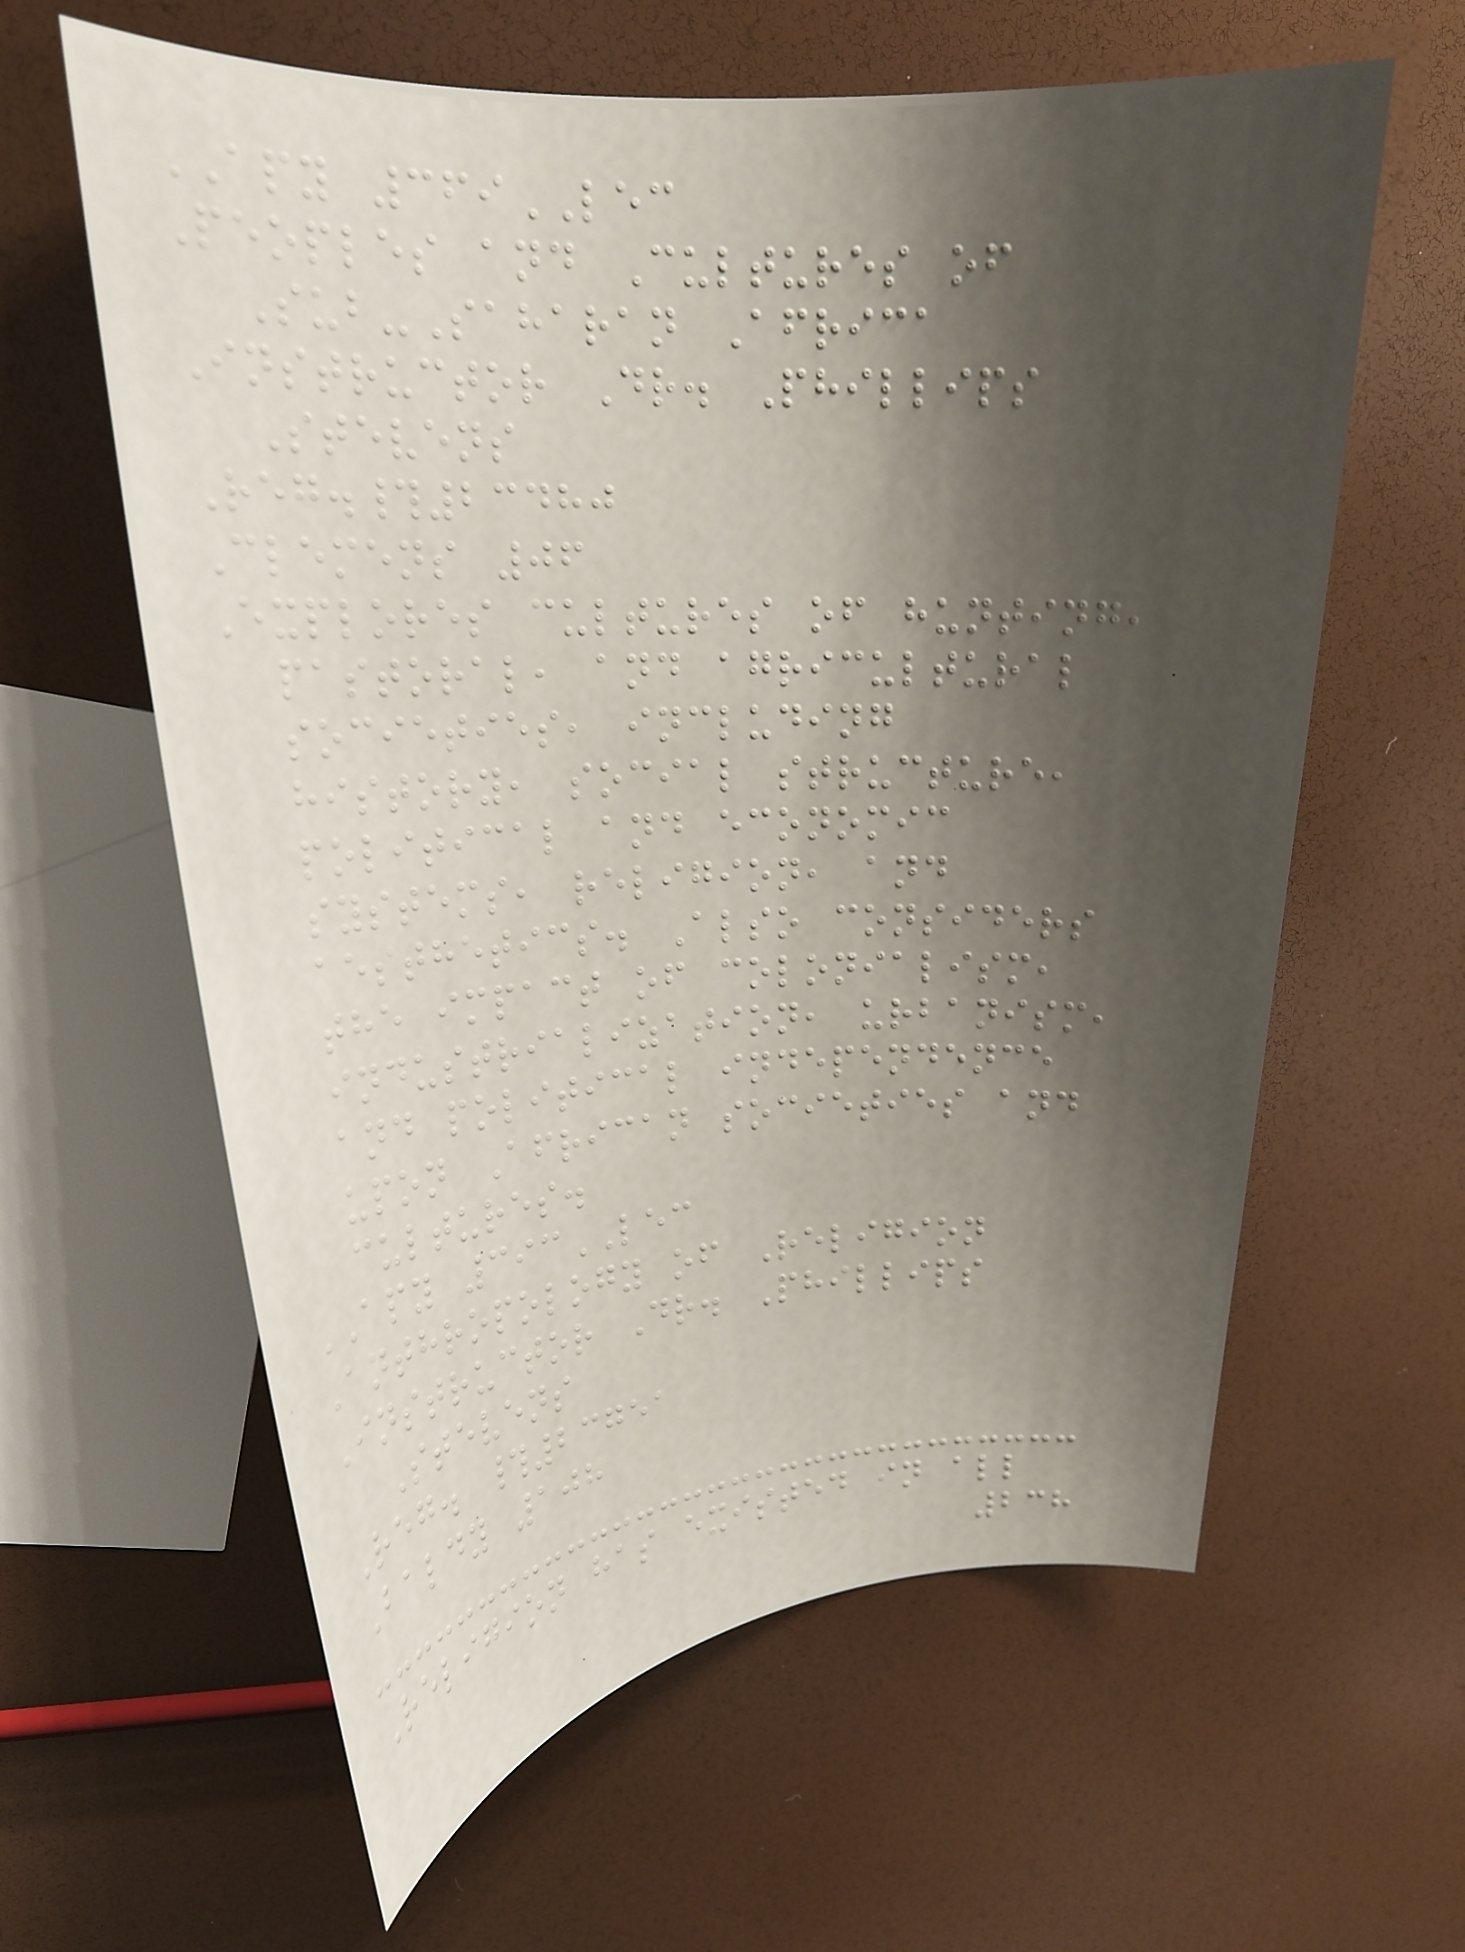APY 369LEC
Peoples and Cultures of
Sub-Saharan Africa
Instructor Dr. Phillips
Stevens
Reg.#23480
Clemens 06
Explores cultures of hunting,
pastoral, and agricultural
societies, including
history, social structure,
political and economic
systems, religion, and
aesthetics. Also considers
the impact of colonialism,
industrialization, urbanism,
and political independence
upon African societies and
cultures.
APY 393LEC
Anthropology of Religion
Instructor Dr. Phillips
Stevens
Reg. #23751
Baldy 108
Religion has existed in all
238
